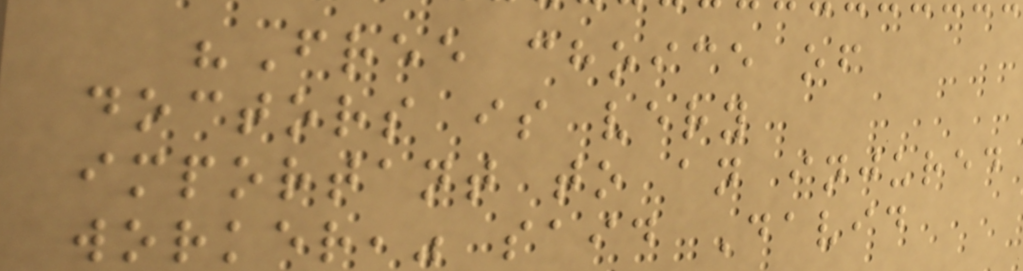"Free choice of
doctors is very
important to an injured
worker," said David
